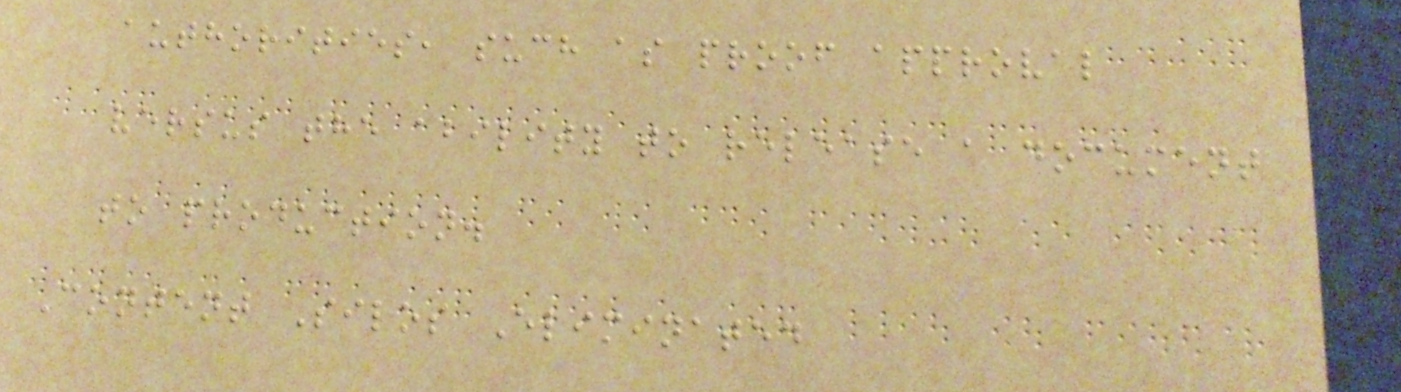authorities, such as proof approval
versus the ability to release a document
to production.
Content Silos Eliminated
